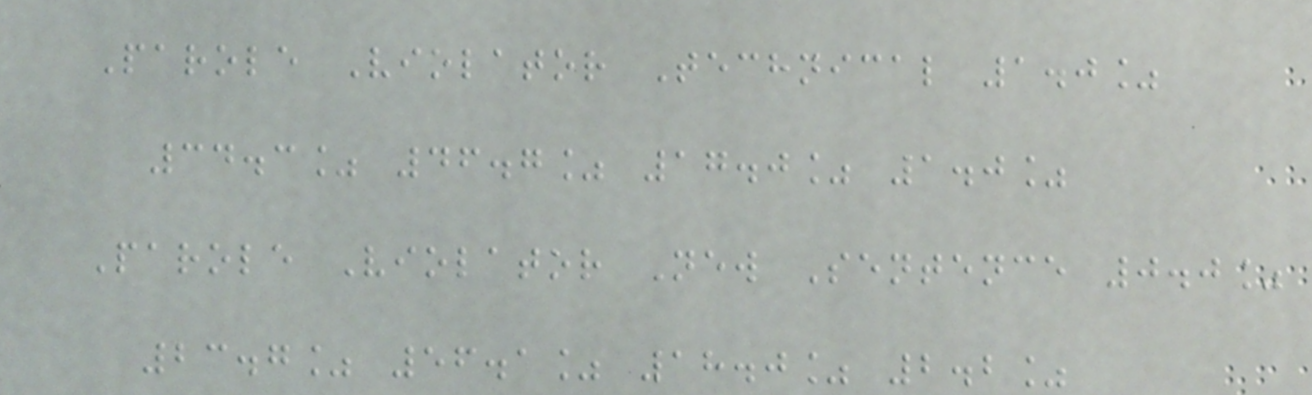Parole Violator Technical 1.0%
34.3% 46.7% 17.0% 1.0%
Parole Violator New Sentence 0.0%
23.7% 56.1% 18.0% 2.2%
